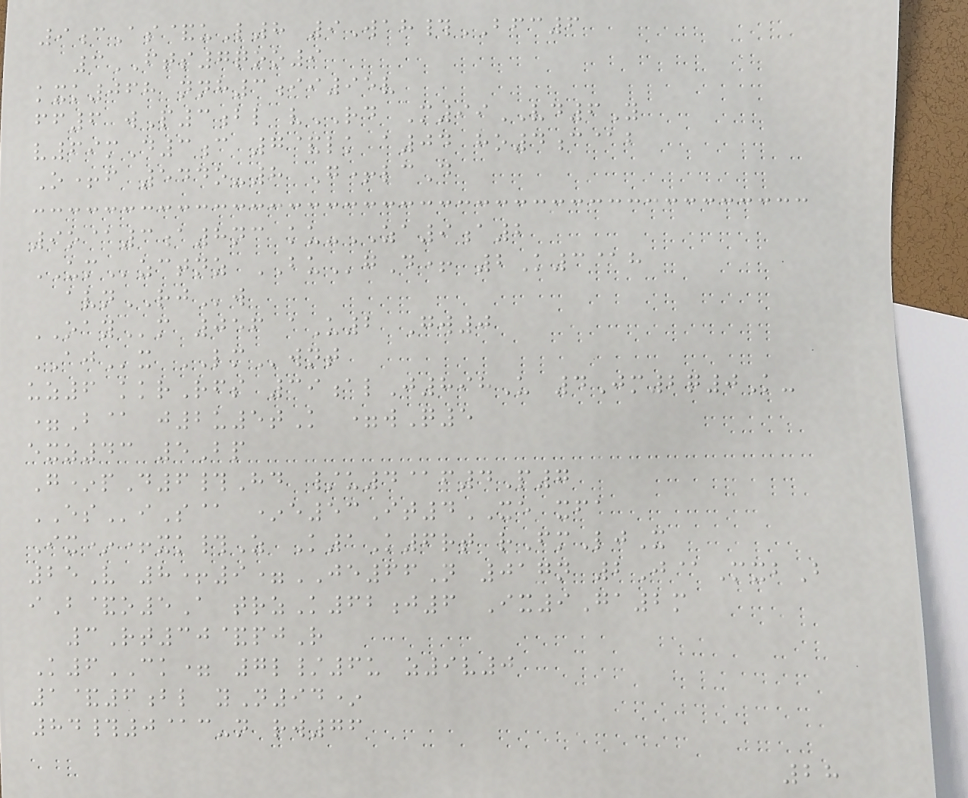9cAs&uL8 9Wah#BFC6
3FTS7qoo9
kxk068 nnh3ii95v
ff6 wP3bl vRD M99VD6Y
v69mD3c 7&lk a04 ho4c@b
O+f 544o-8 G+lcD
9o@3a8nc ku-ZA9a2
UMzctnz BUgD+ 2K3@h
avnRJw
OAYm 056 aU2 Gw0
AJx LMwnt
uz6 kkrRfs 39alJ898U 4Jm2q0K-
=B@ j2u5tK =wQ5
exz43 5Bp
G*pD6#Hd /u4@f4P7
ESiS@ *e53It4XE xfa
Ix*+xk#Z K1K6rt rFmLjX
25V 8+9=JE66N 017n 2J@MxbB
iB&o5A trzK62j6 Ix9Ga2m
3Rt30&pjR
K6CK= 7l/6u z9v0
1&6bl yN94*
84#0@c-n rw76
28
